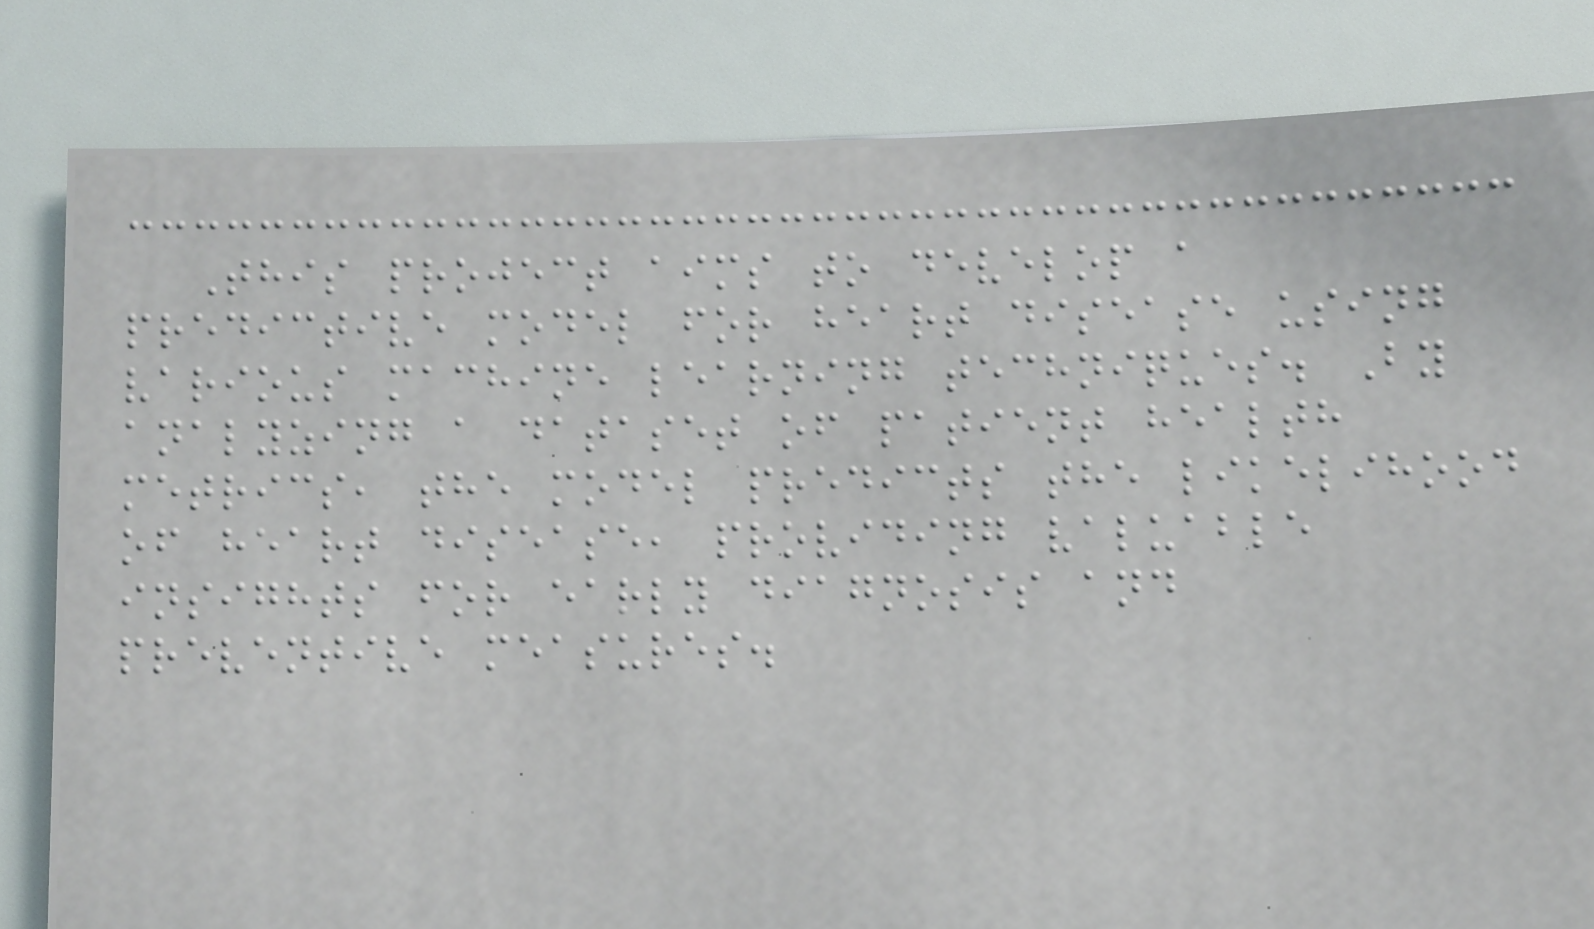This project aims to develop a
predictive model for heart disease using
various machine learning techniques. By
analyzing a dataset of patient health
metrics, the model predicts the likelihood
of heart disease, providing valuable
insights for early diagnosis and
preventive measures.
